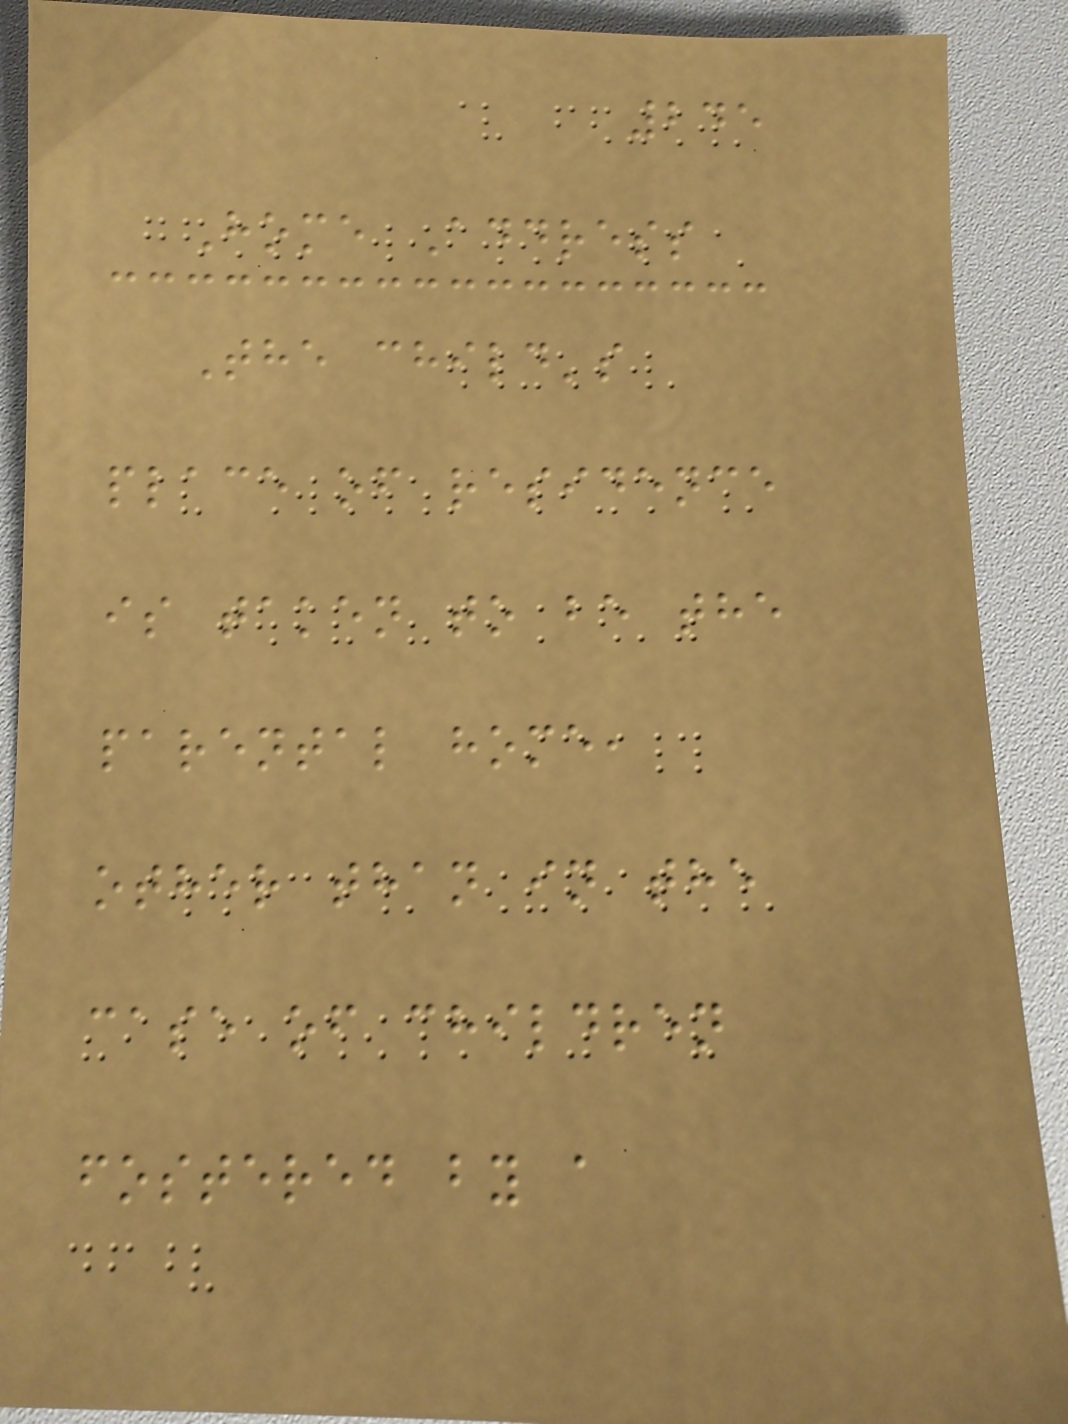245
Home Address
The child's
place of residence
is taken to be the
parental home,
other than in the
case of children
fostered by a
